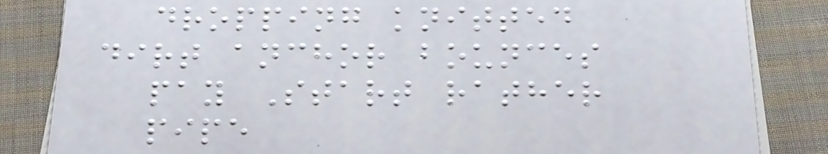dropping knitted
dirt anchor bounces
pay Start rather
pipe
